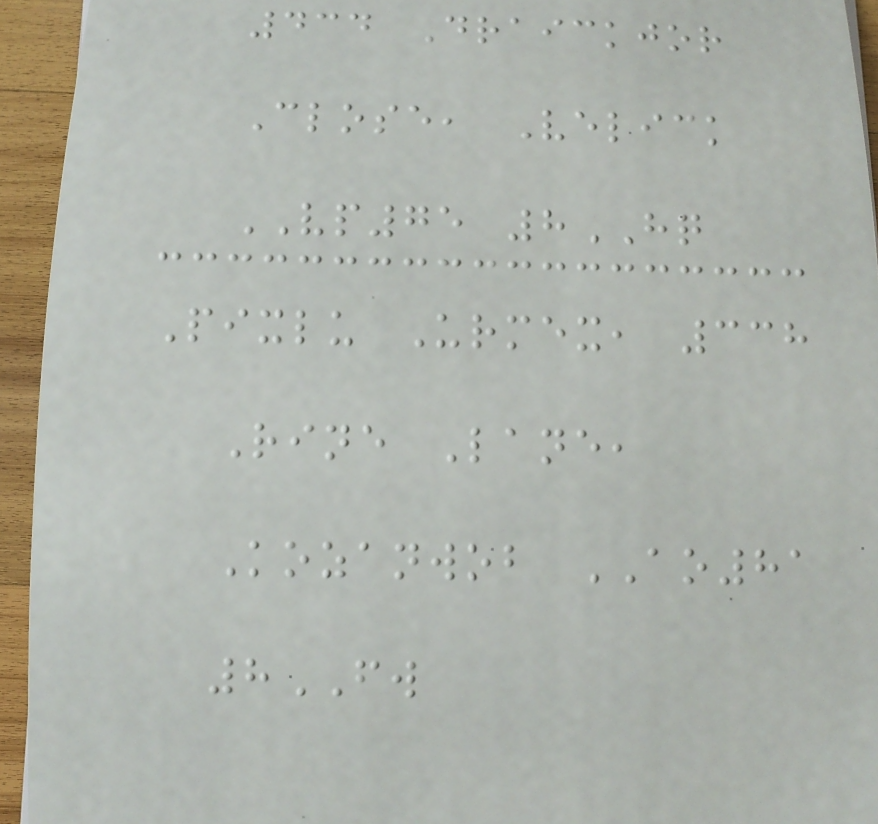434 Draickjor
Close, Velick
VP75 8HQ
Pixlu Urmex, 338
Rine Lane,
Kozanwob AO81
8FW
